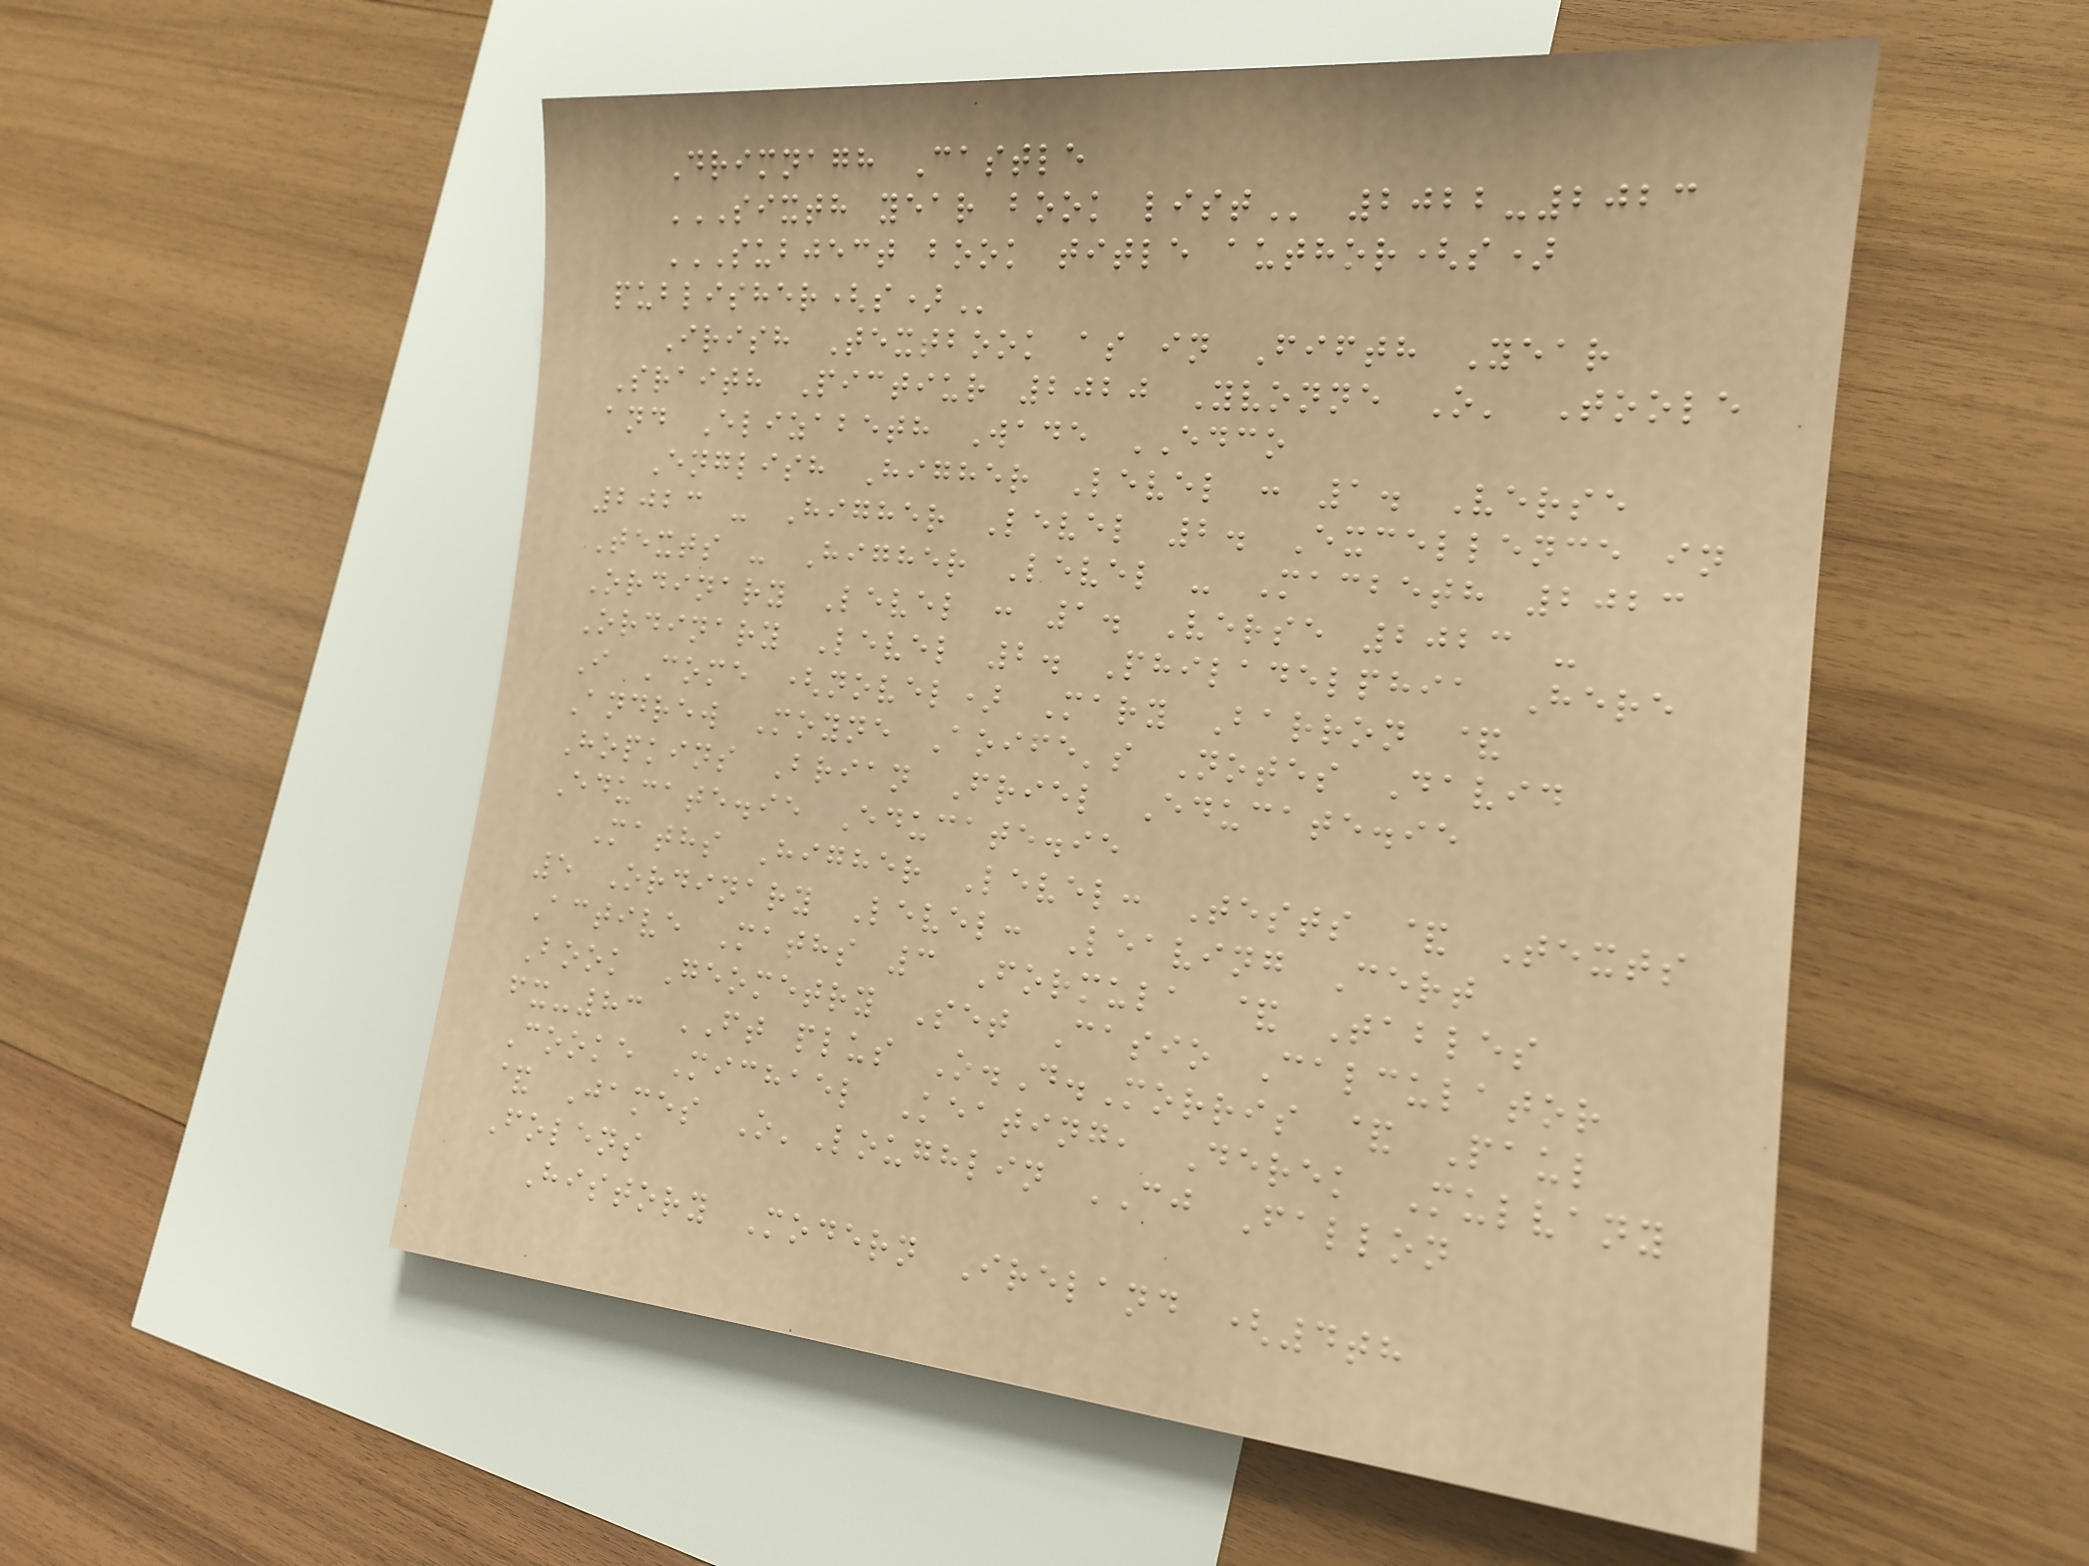Drimnagh Castle
SIXTH YEAR BOOK LIST 2022-2023
SUBJECT BOOK TITLE AUTHOR(S)
PUBLISHER(S)
Irish Textbook as in Fifth Year
Sraith Pictiur 2020 Yvonne O' Toole
and Elizabeth Wade EDCO
English Higher Level : 1. Verse
2023 - Higher Level 2. Excellence in
Texts - Higher Level - Macbeth 2023
Ordinary Level : 1. Verse 2023 -
Ordinary Level 2. Philadelphia Here
I Come (novel) Mary Barron &
Andrew Moyne Aoife's Notes David
Hopkins Brian Friel Educate.ie
Educate.ie Educate.ie
Maths Higher Level: Tests & Texts
5 Ordinary Level: Leaving Cert
Active Maths 3 Formula & Tables
Book Geometry Set Casio Calculator
fx-83 FT plus O.D.Morris & Paul
Cooke Michael Keating, Derek Mulvany
& James O'Loughlin CJ Fallon
Folens
History Modern Ireland (4th
